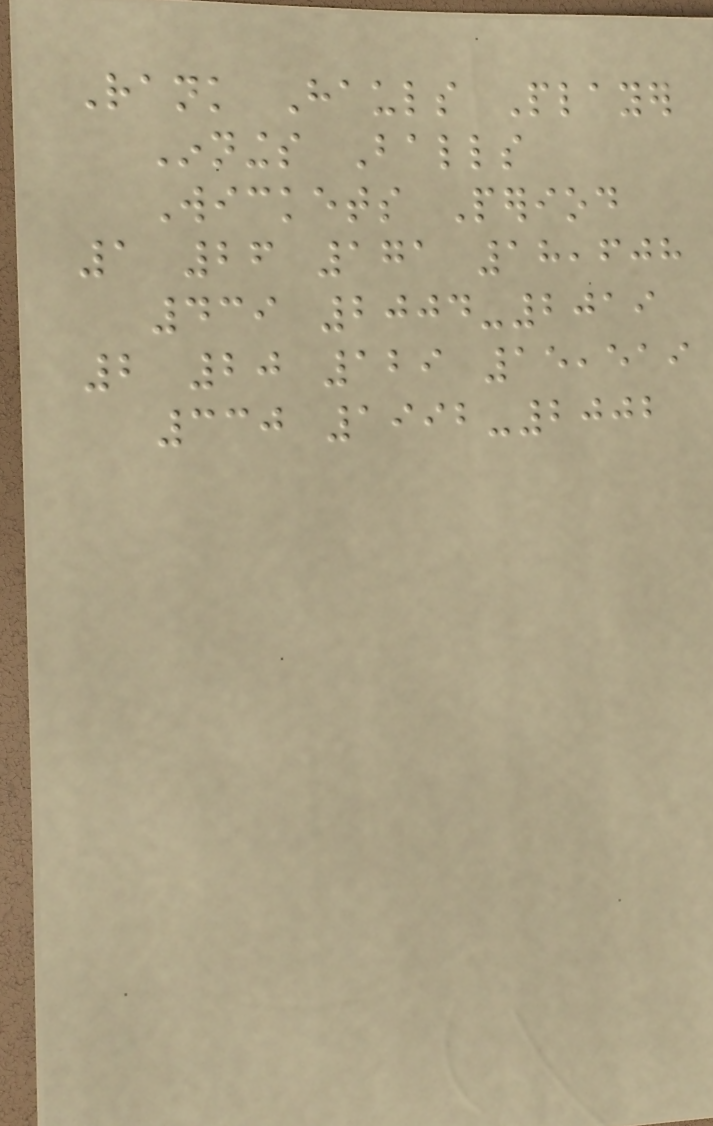Rank Hauls Player
Innings Balls
Wickets Period
1 26 171 18,608
439 2004-2019
2 20 129 15,519
330 1992-2002
